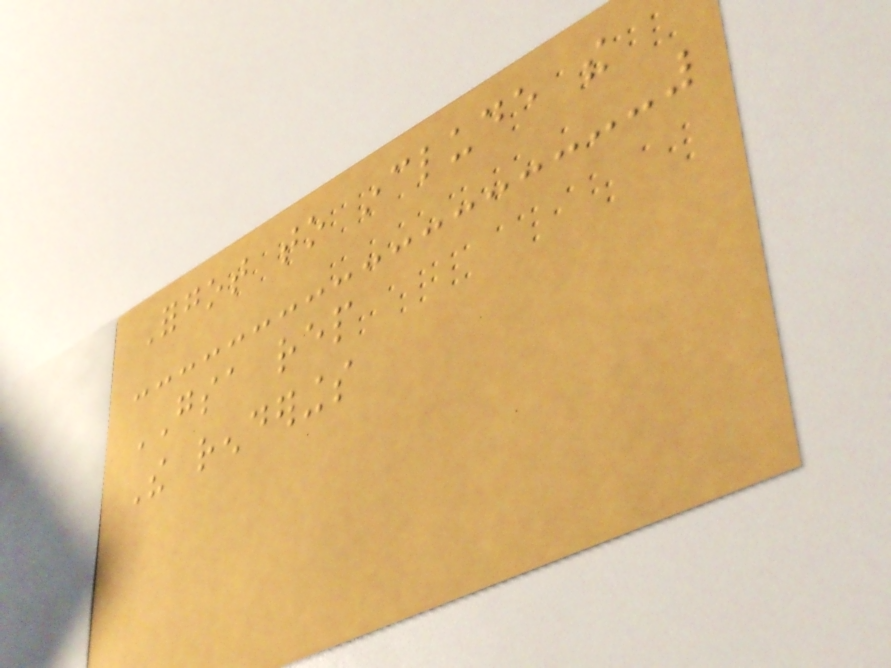Forgot to include the
GSA rep
The renderings
